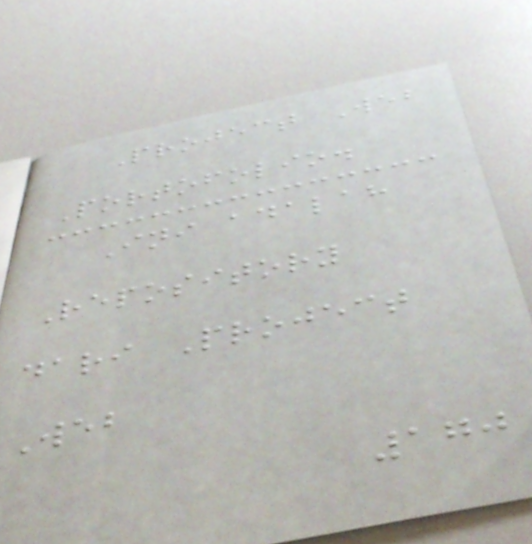Project Web
Portofolio.
Ini adalah
Repository
dari Project
Web
170
